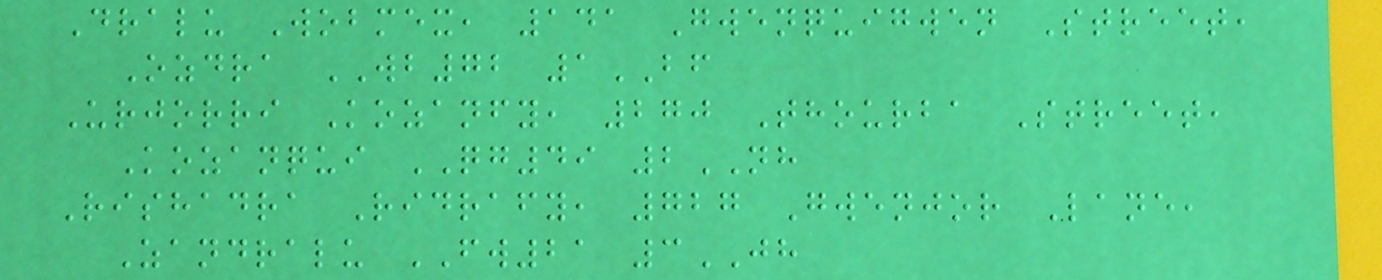Dralu Wobmex, 141 Gwenquigwen Street,
Ozdra WB72 1BF
Urjorri Kozanfy, 270 Thourba Street,
Kozanqui QG49 2NH
Rishadra Ridrafy, 727 Gwenjor Lane,
Zandralu FW21 3JH
